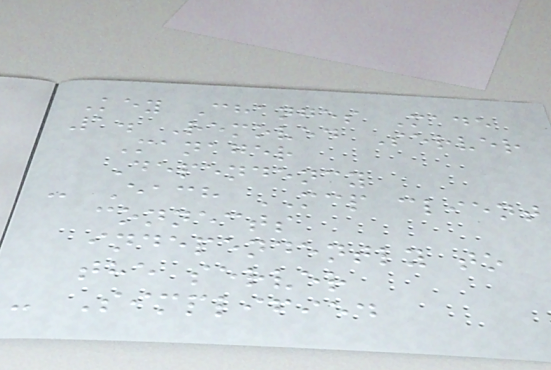Key Changes Made
1. Removed Server
Manager
Dependency
- Each MCP client
connects
independently to
the server
- Simplified
